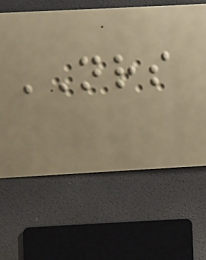NRS
